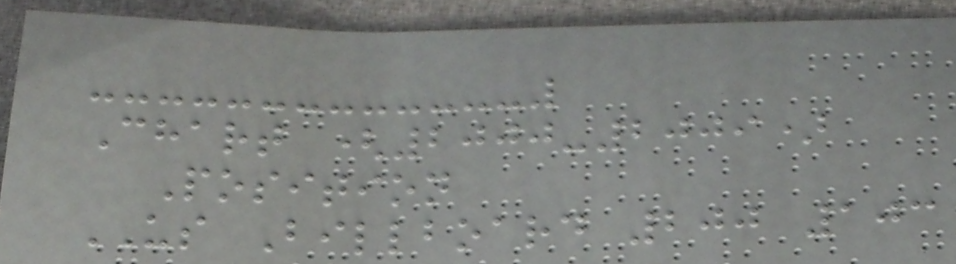Chart (2000-2009)
Position
US Billboard 200 103
